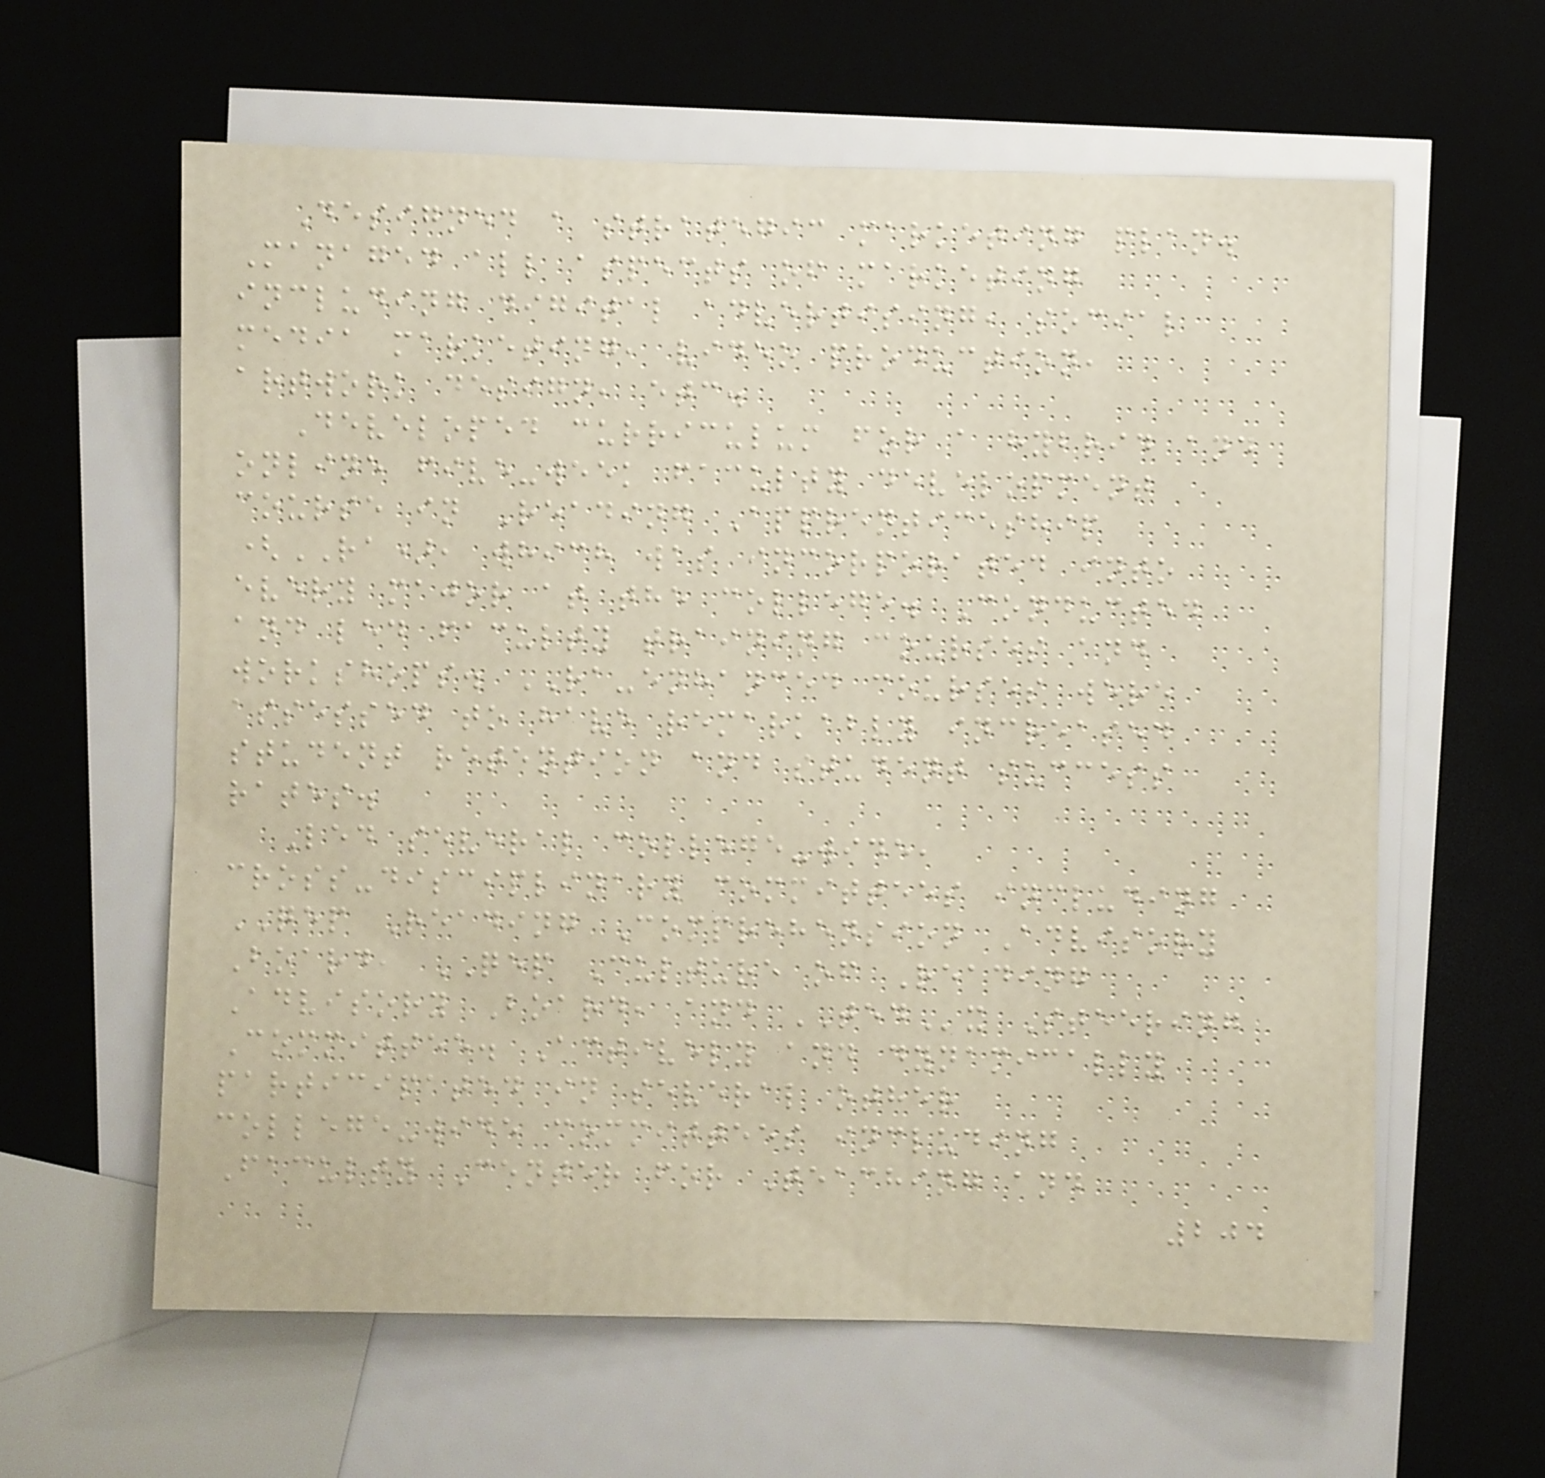Designed a strategic marketing plan.
Managed all aspects of marketing
including digital advertising, social
media marketing, video production,
artwork design, etc.
Developed curriculum for a hybrid and
online five-week faculty development
course in Reading Apprenticeship
(RA), which was incorporated into
every major at the college. Conducted
and led faculty training courses and
workshops. RA-enhanced courses were
assessed to have remarkably increased
student retention and student success
rates.
Led several college-wide,
cross-disciplinary committees including
QEP Reading Comprehension Advisory
Board, QEP Culture of Reading
Advisory Board, and TEDx Steering
Committee. Actively and dynamically
participated in several other
college-wide committees including
Faculty Center for Teaching and
204
